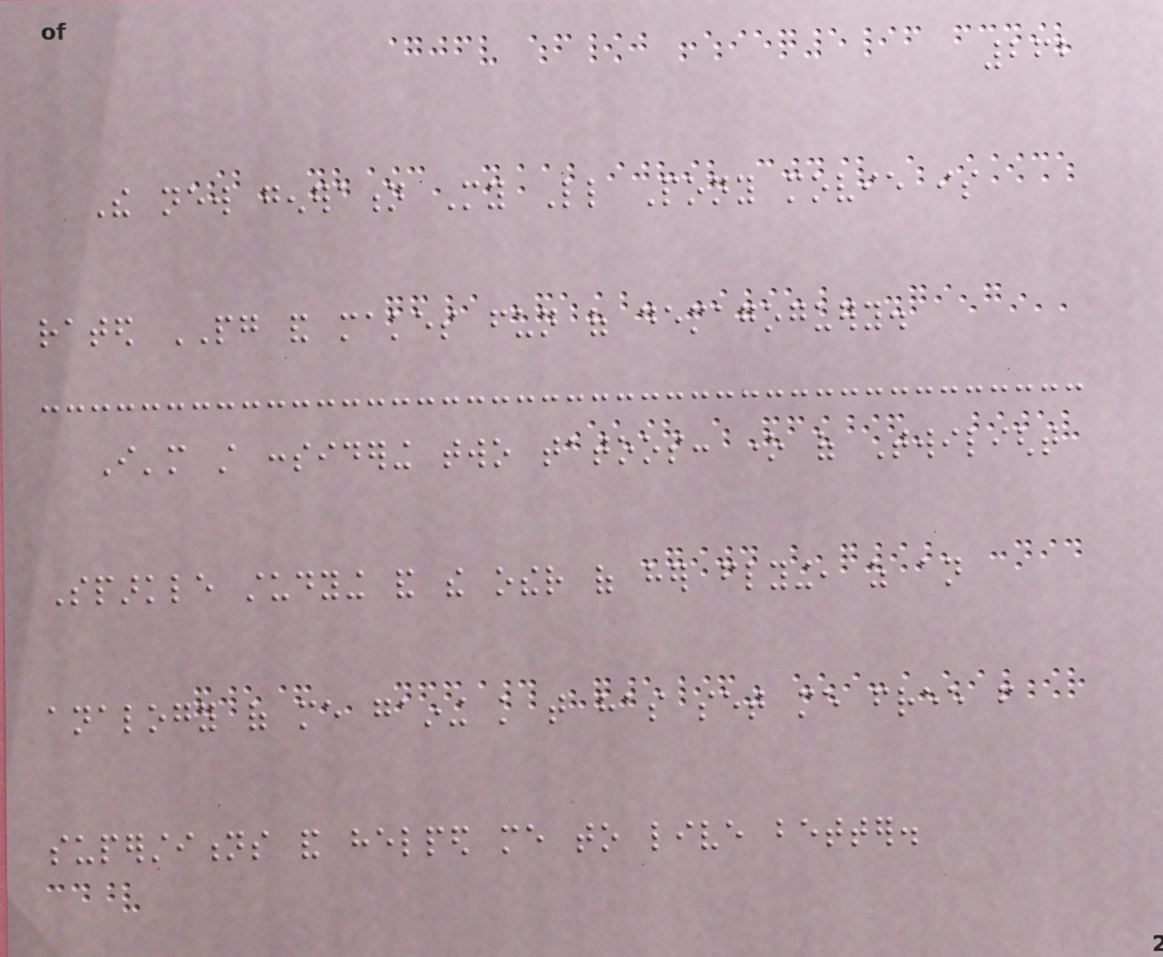262
The new generation My Little Pony movie is
rated PG and makes fun of demagoguery.
I'm still considering two tatoos: one of Twilight
Sparkle studying and the other of her flying, as an
analogy of me gaining knowledge that has set me free from
superstitions and helped me to live better.
